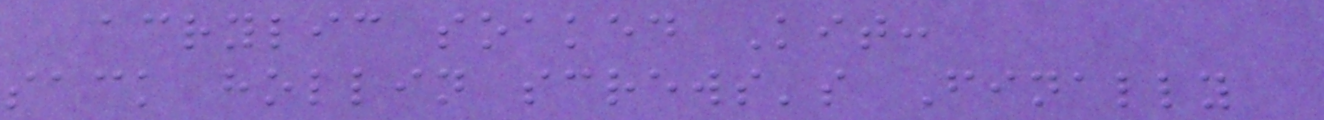acrylic soaked Kit:
sack hollin screws's Finally
